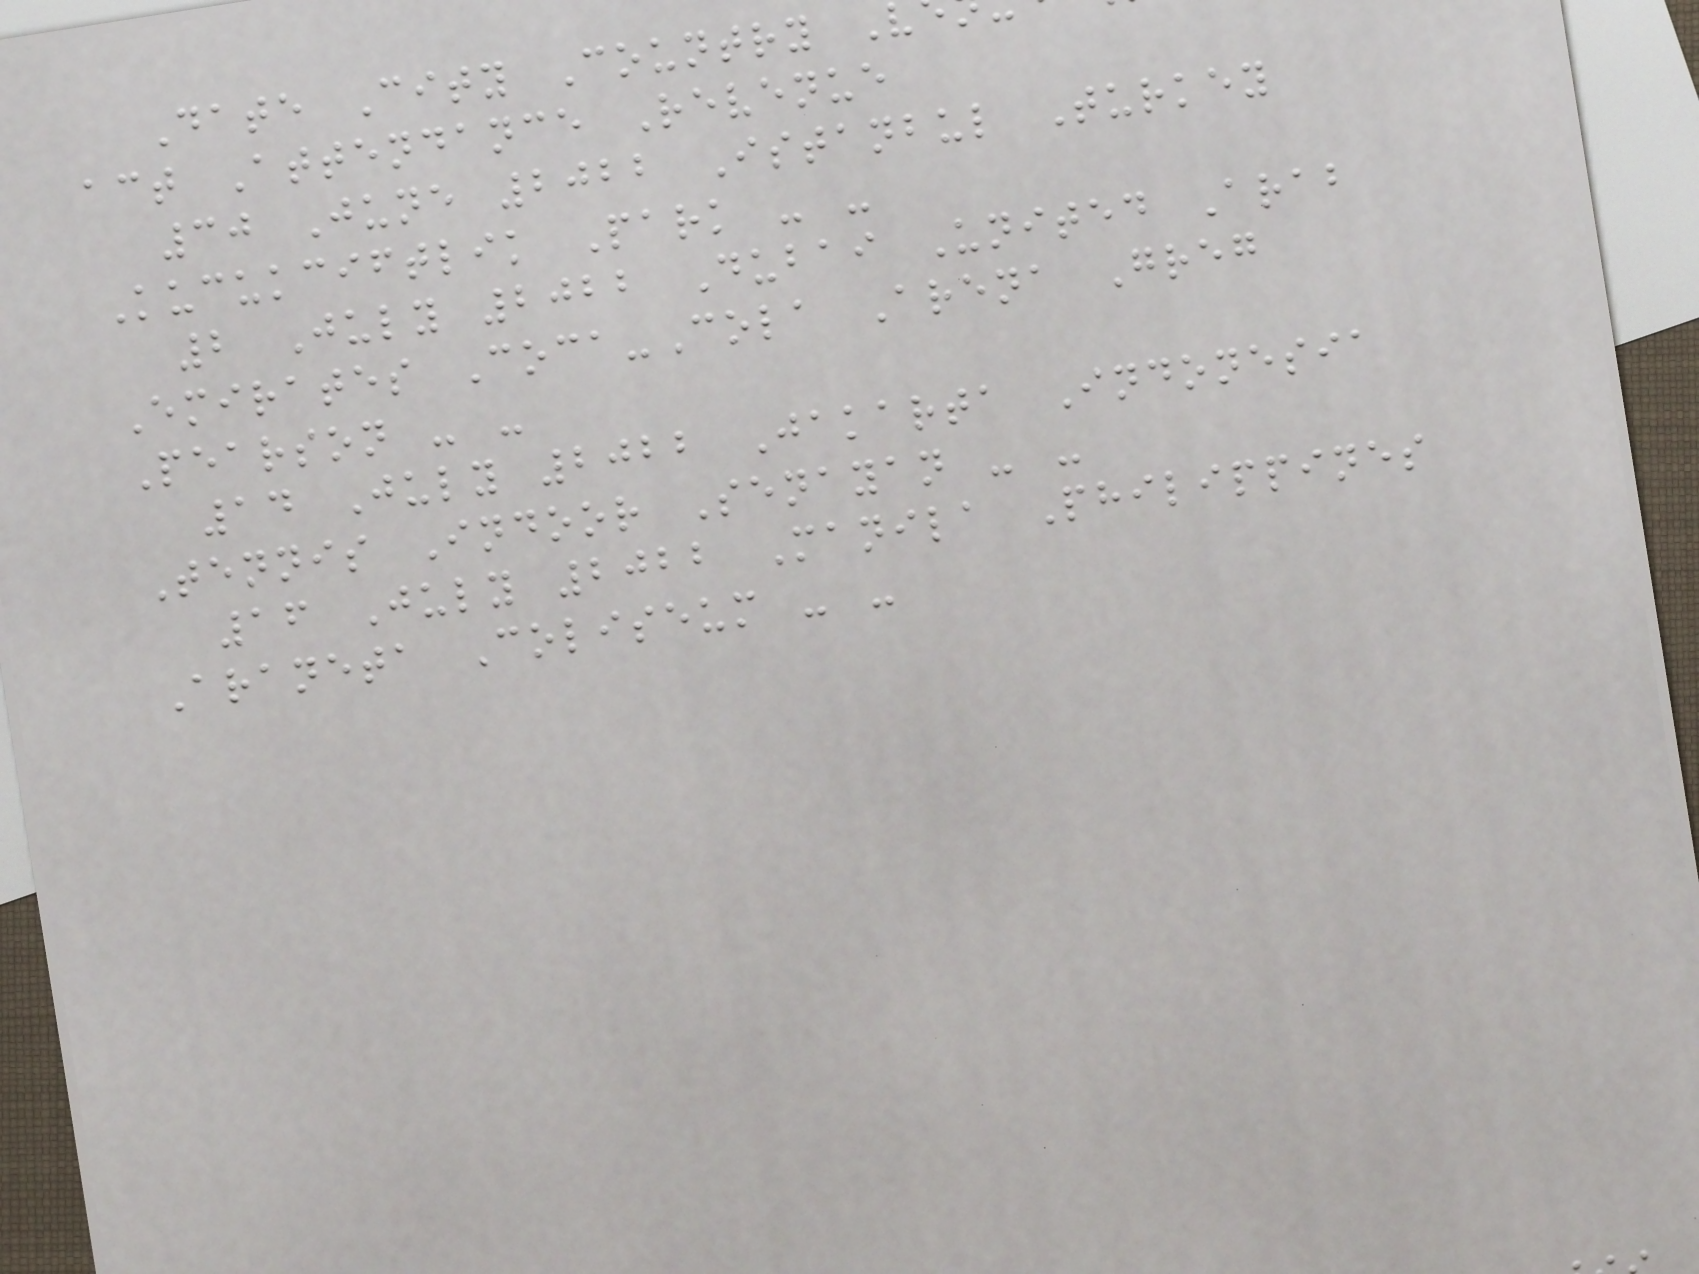Date City Country
act Attendance Revenue
30 June 2022 Istanbul Turkey
Kucukciftlik Park - -
2 July 2022 Dubai United Arab
Emirates Coca-Cola Arena Greg
Pearson - -
14 July 2022 Jakarta Indonesia
Tennis Indoor Senayan - -
16 July 2022 Manila Philippines
Araneta Coliseum - -
